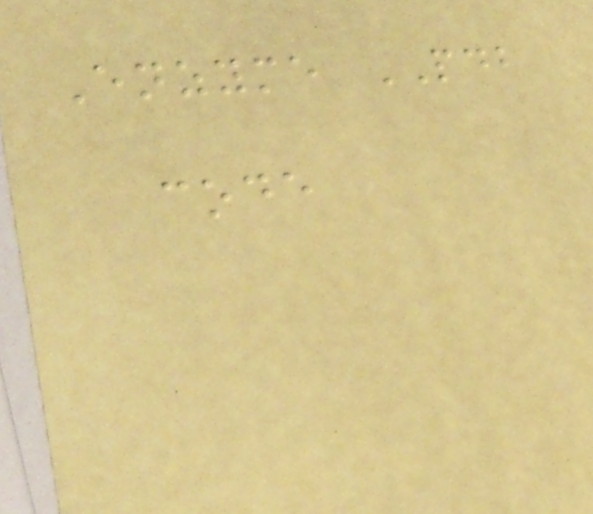Enzyme PDB
code
